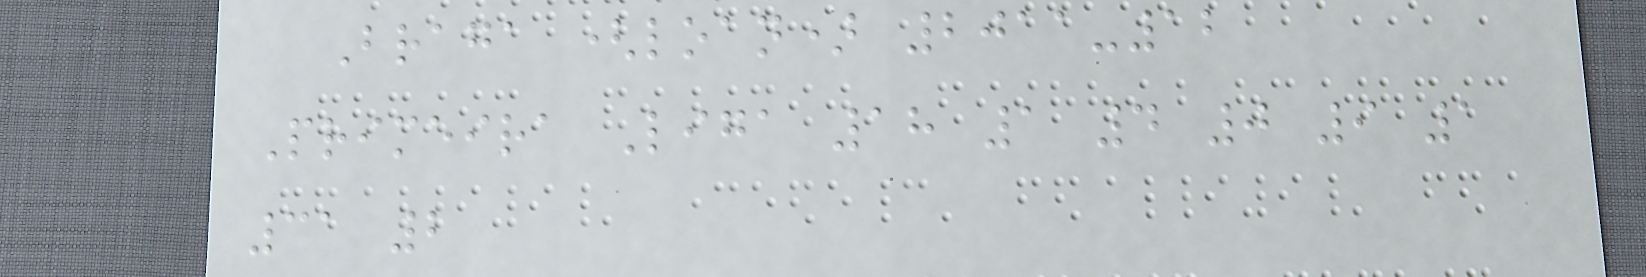Braga (loan) 2011-12
Primeira Liga 18 1 4 0 9 1
31 2
